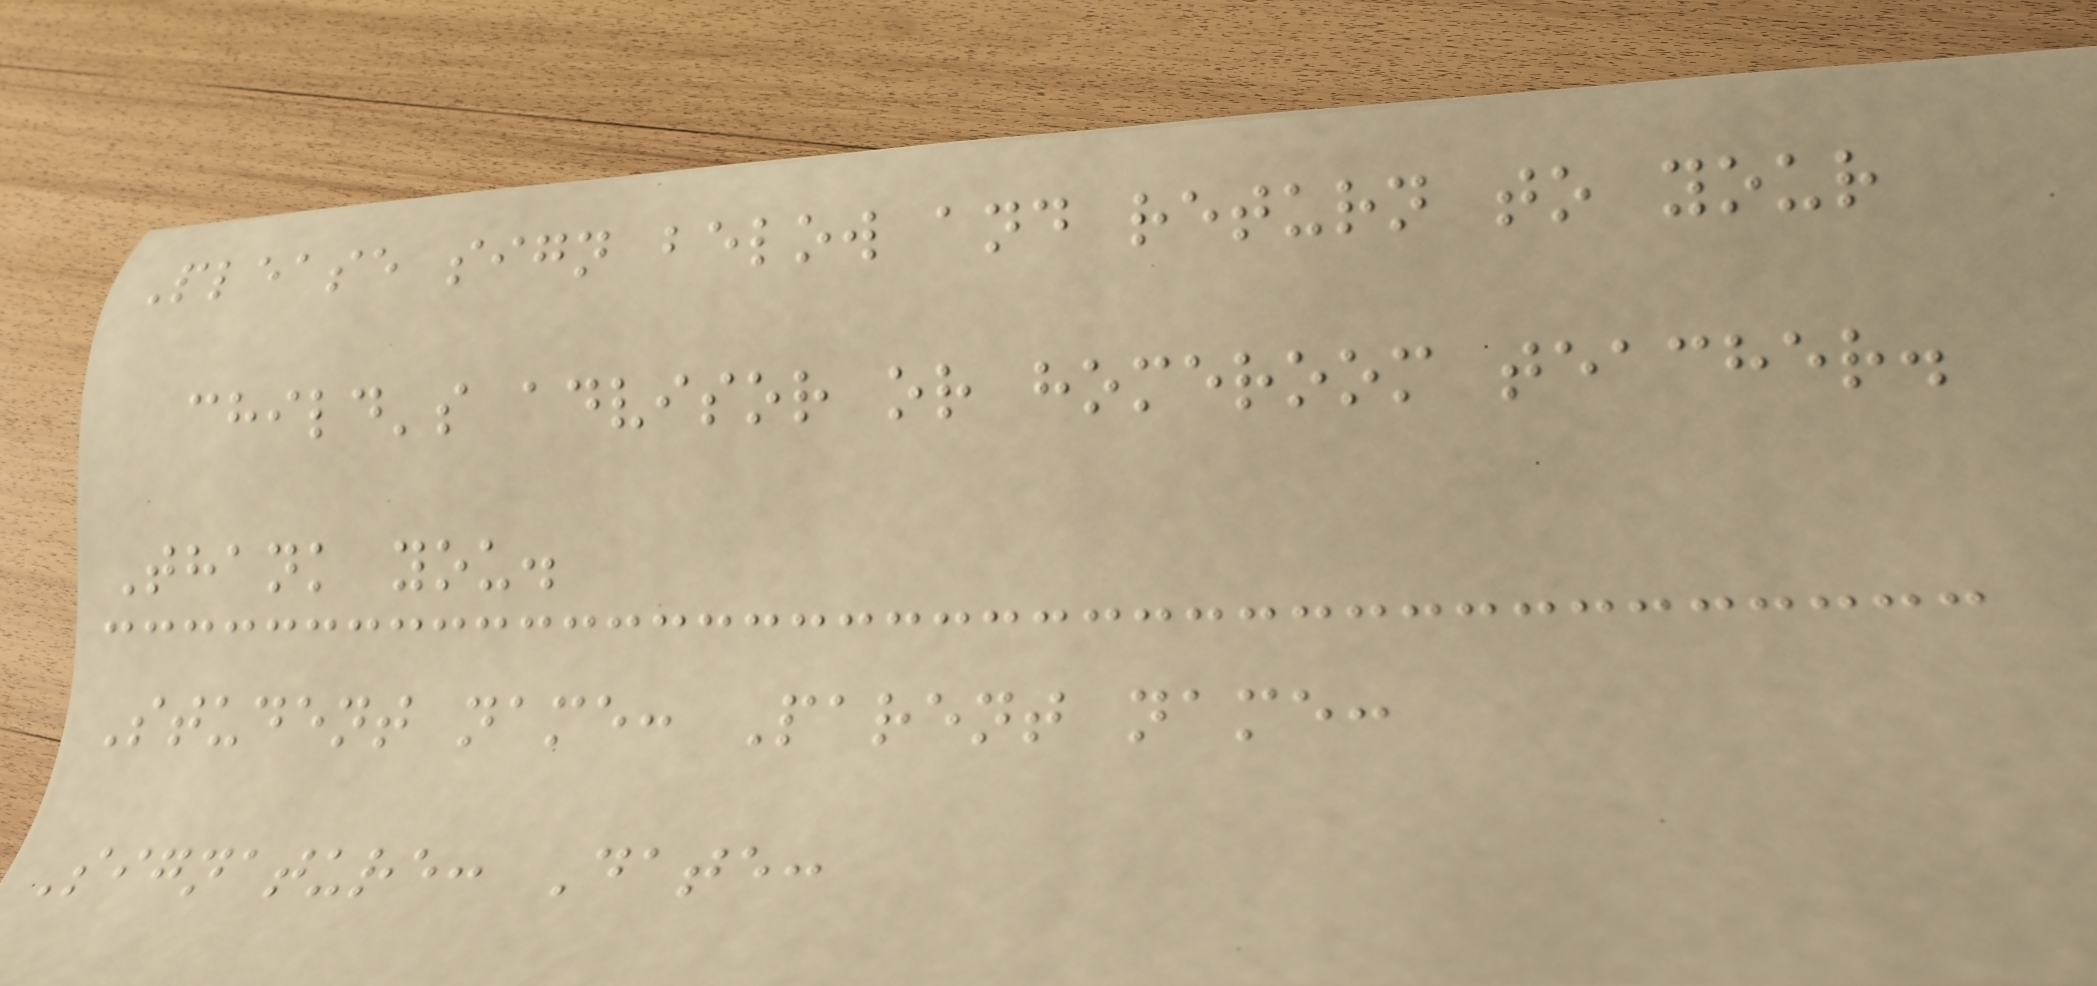Please sign below and return to your
child's advisor or homeroom teacher.
Thank you.
Student name: Parent name:
Signature: Date:
